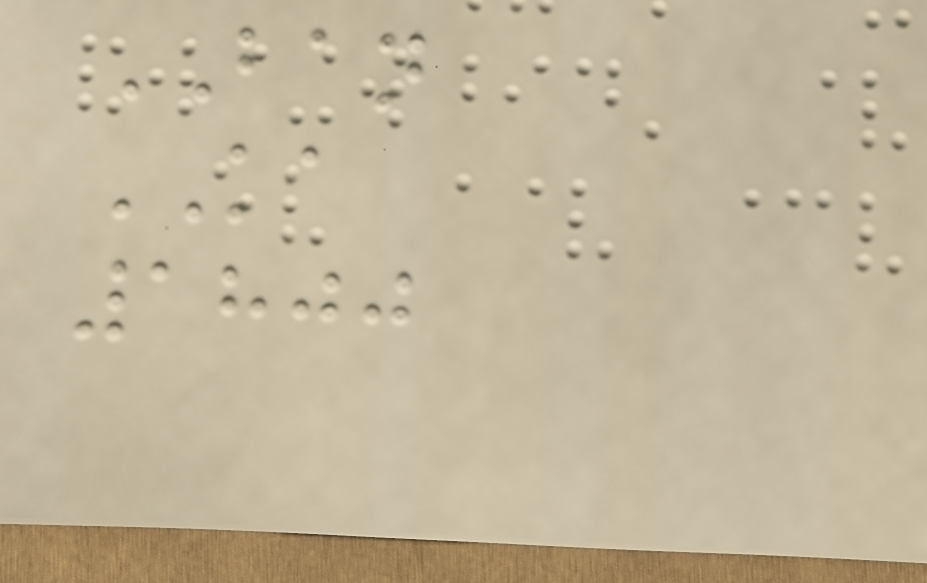BAN
KA
1800
